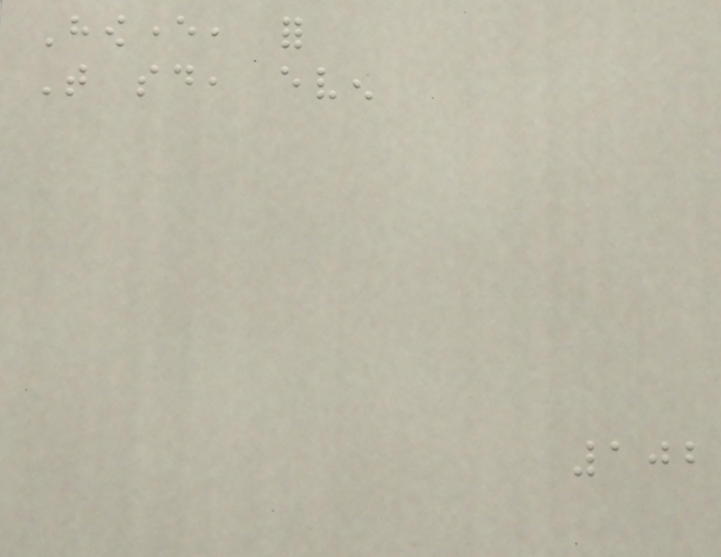However, for
That said, even
102
